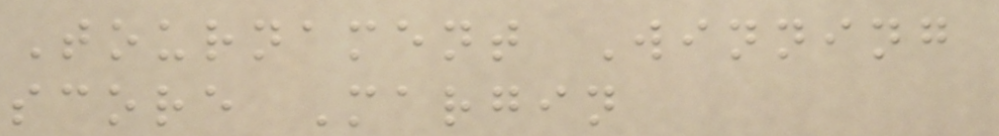Tournament Winning
score Margin
